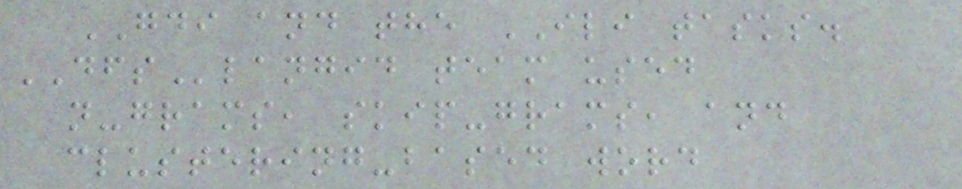GDI and the ILI tasks.
DFSlangid team used
n-grams, skip-grams, and
clustering-based word
